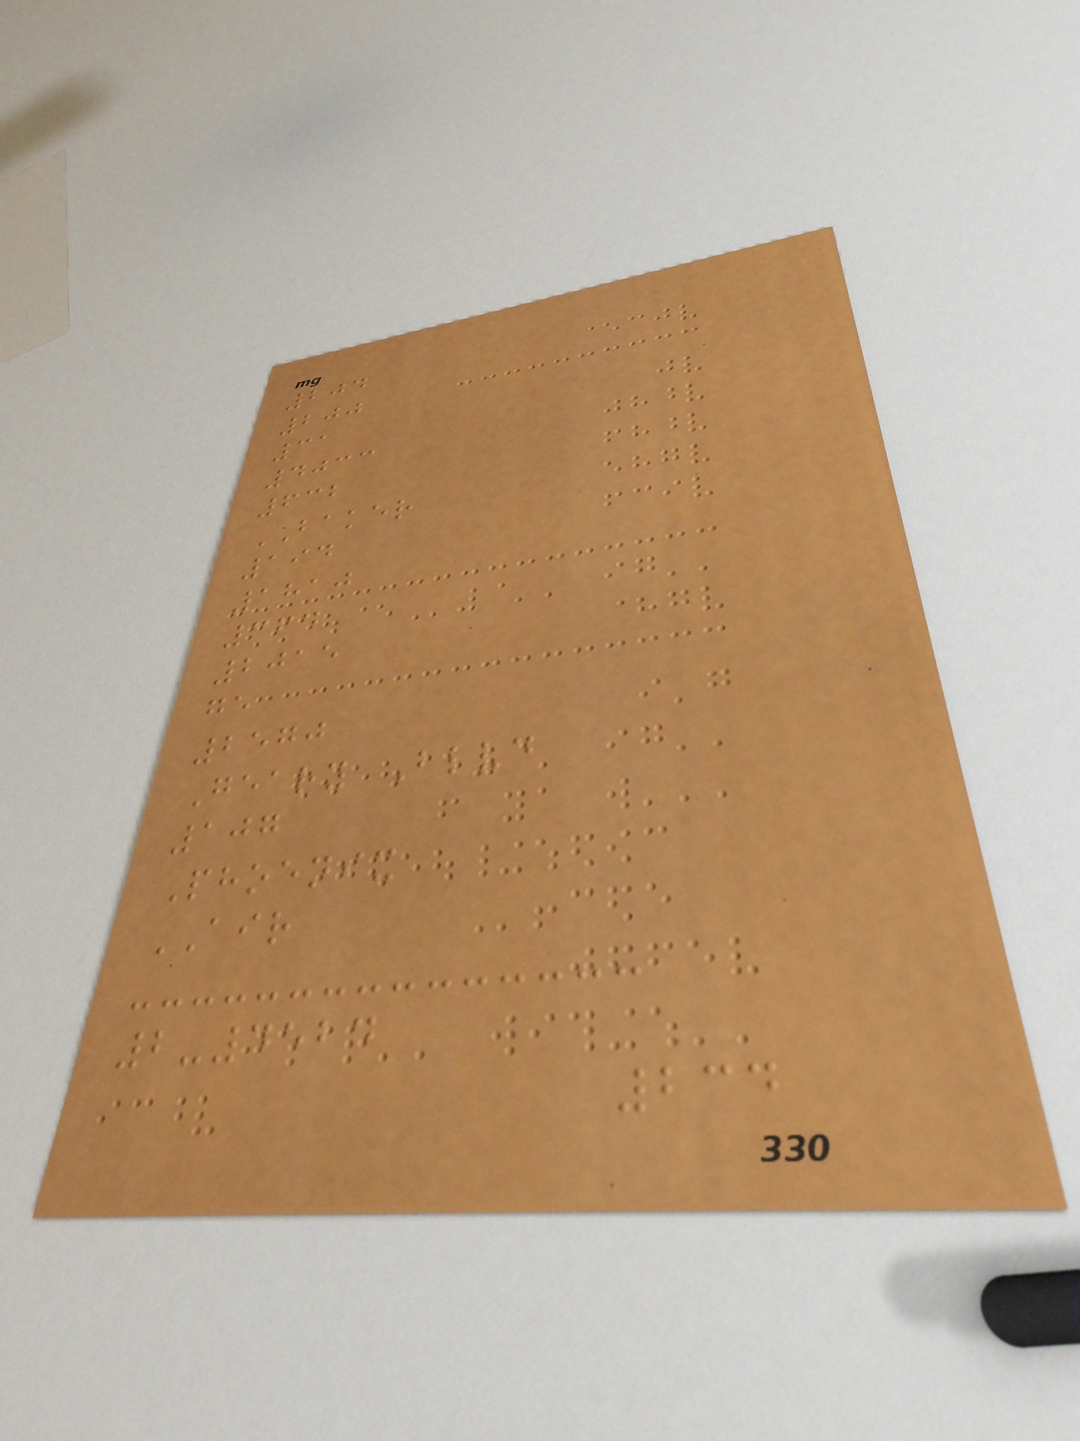204
200
31
4033
632
BAKER
194
1810
364
2015
ge
2570
Geary Blvd
107
Phoenix
AIR
2-4524
234
